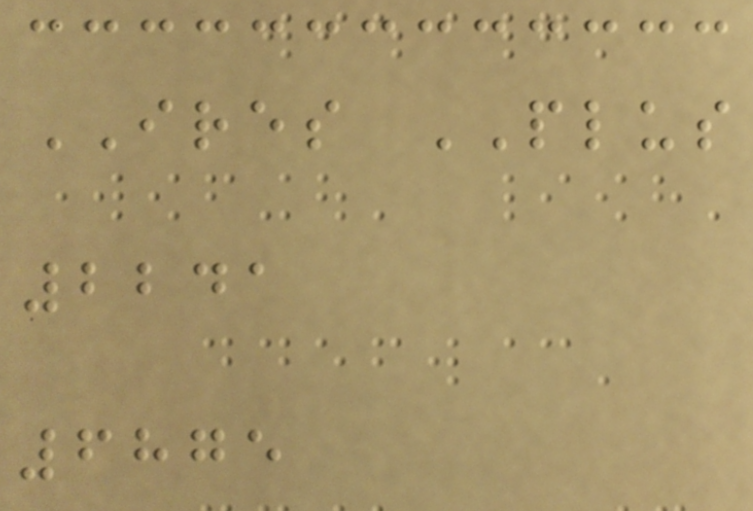IRES PLUS
2241
6875
